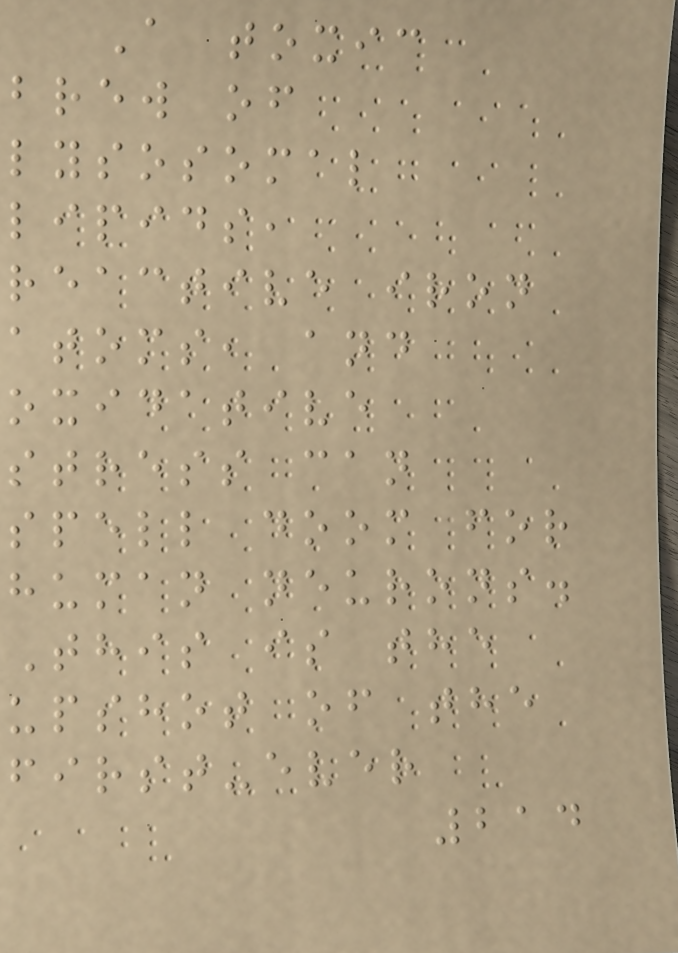A toxic
brew of
lysosomal
lipids,
reactive iron
atoms, and
oxidative
stress can
spell doom for
human neurons.
This is the
upshot of the
first-ever
214
